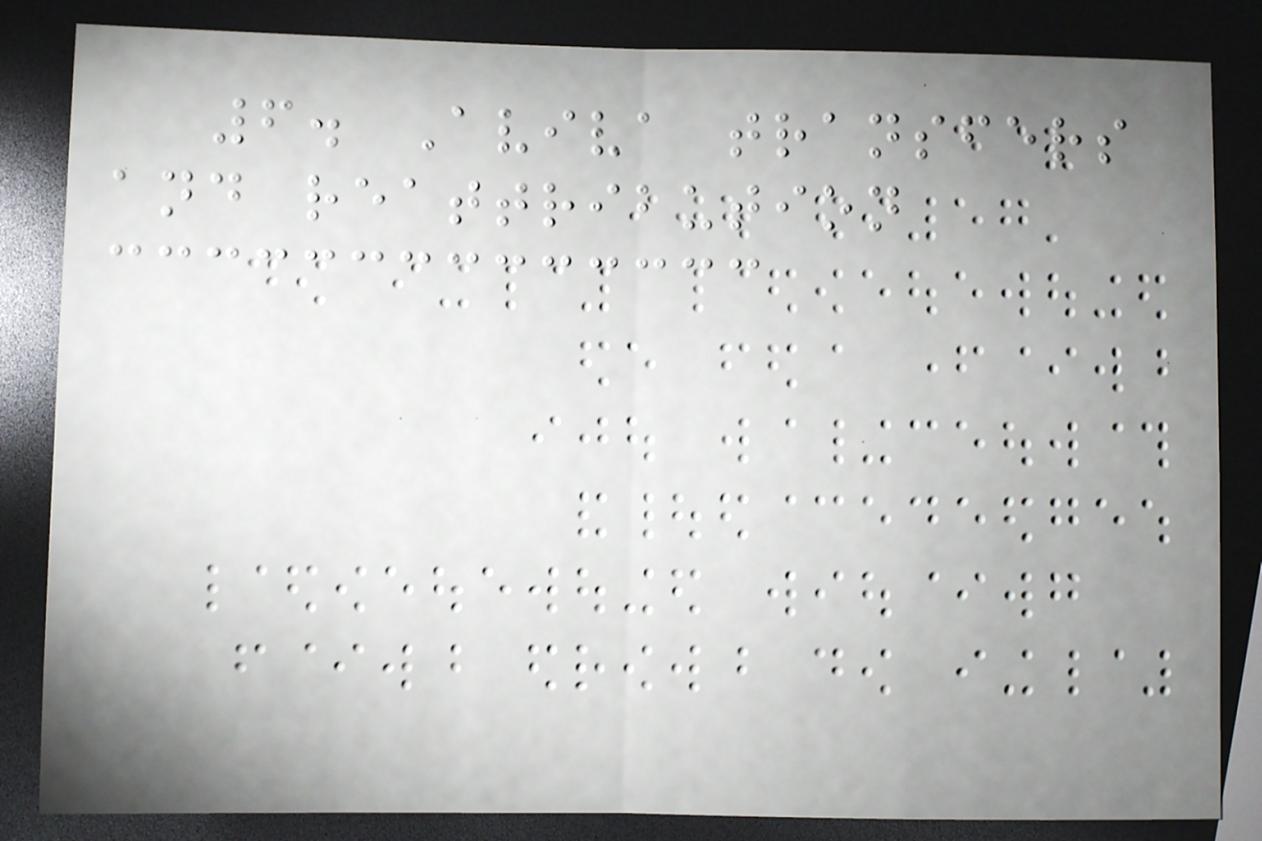6. Aviva transfers
and reattribution
